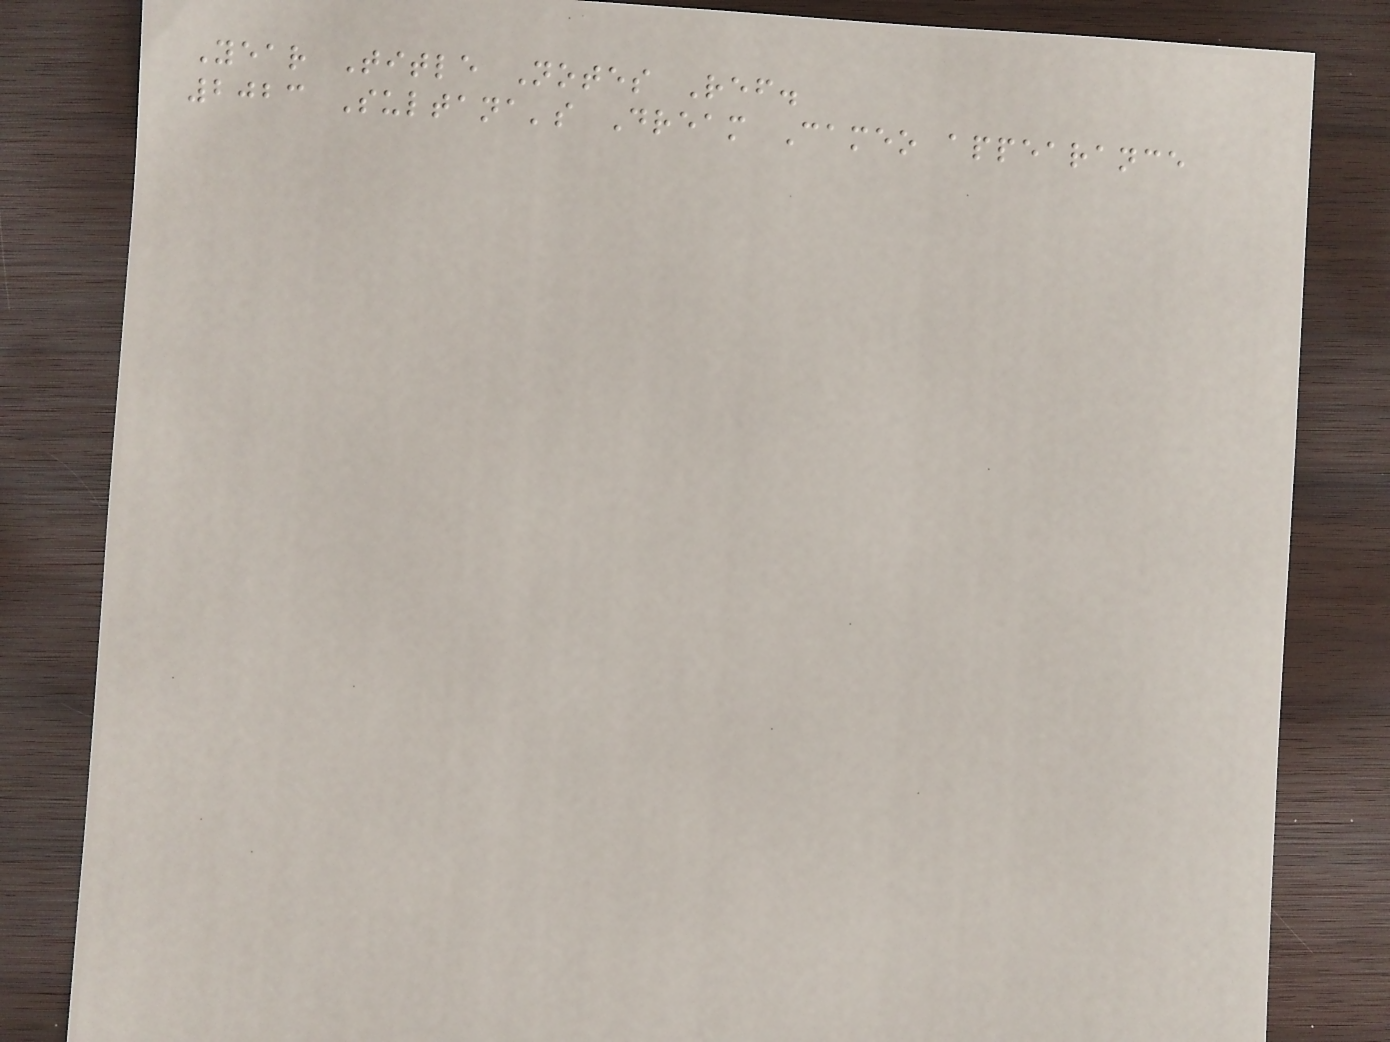Year Title Notes Ref.
2023 Sultana's Dream Cameo appearance
